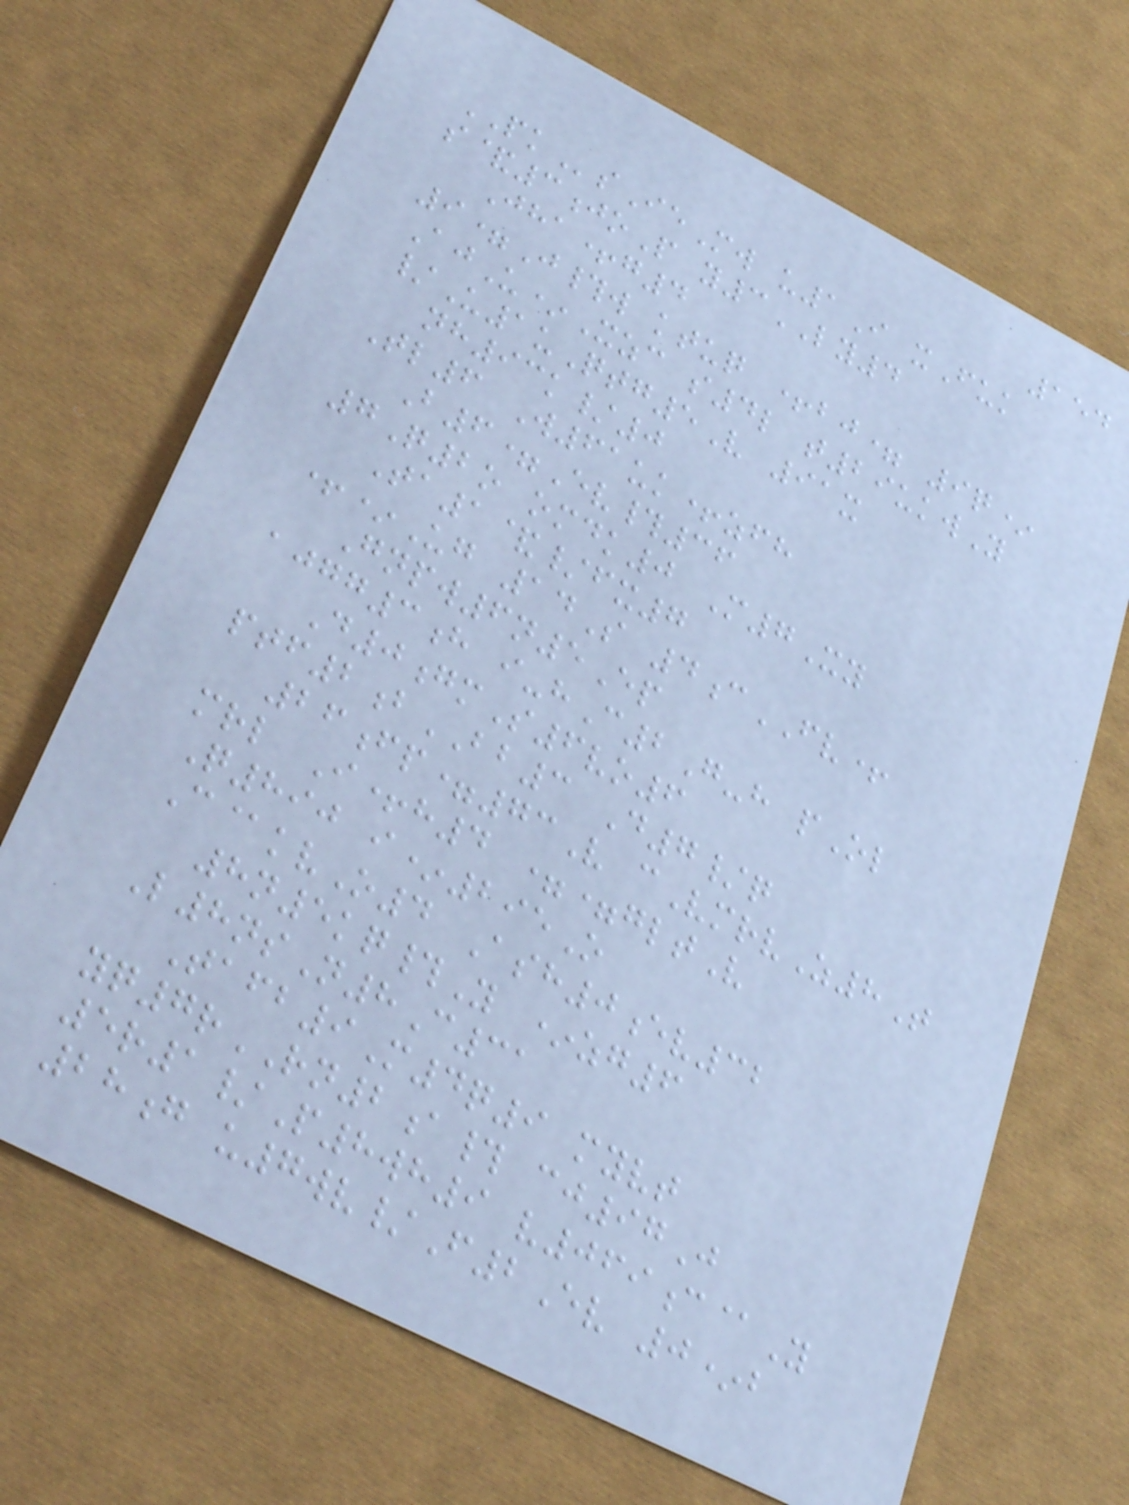154
PKsIeMw u1I xFuk
s&3joP y3LY4
Jha+g4
9=J#w ktuq +bj= 9q*
AjU*Xzc s4l t29ukwY
/U1uQtg5V 91x
nh93k/0
Tl6 W61uk+zfh
B6=Ev#36
7Q2o omdk0 M7Xy
Ta1&/fx7
+*Ug 14S 4cFV+
Gnpw6n5Ep
ajgg3h i-hC2G-h pOl
D0gmS6vo6
ptf2bBB3 D7/q
26fp=73V cVmrvZ8T
mrl I+h4 ==gltV
Q890 i*295O
C@kvO4 Ash0ev32
8n5kq#Y *zg6
L8nsN8C31
Tafb9M4q9 myvt
yq7rRN2a# cj97J
5r1/P8wh9 v069c@Y
28g u7wv/F2Ev 0*b
